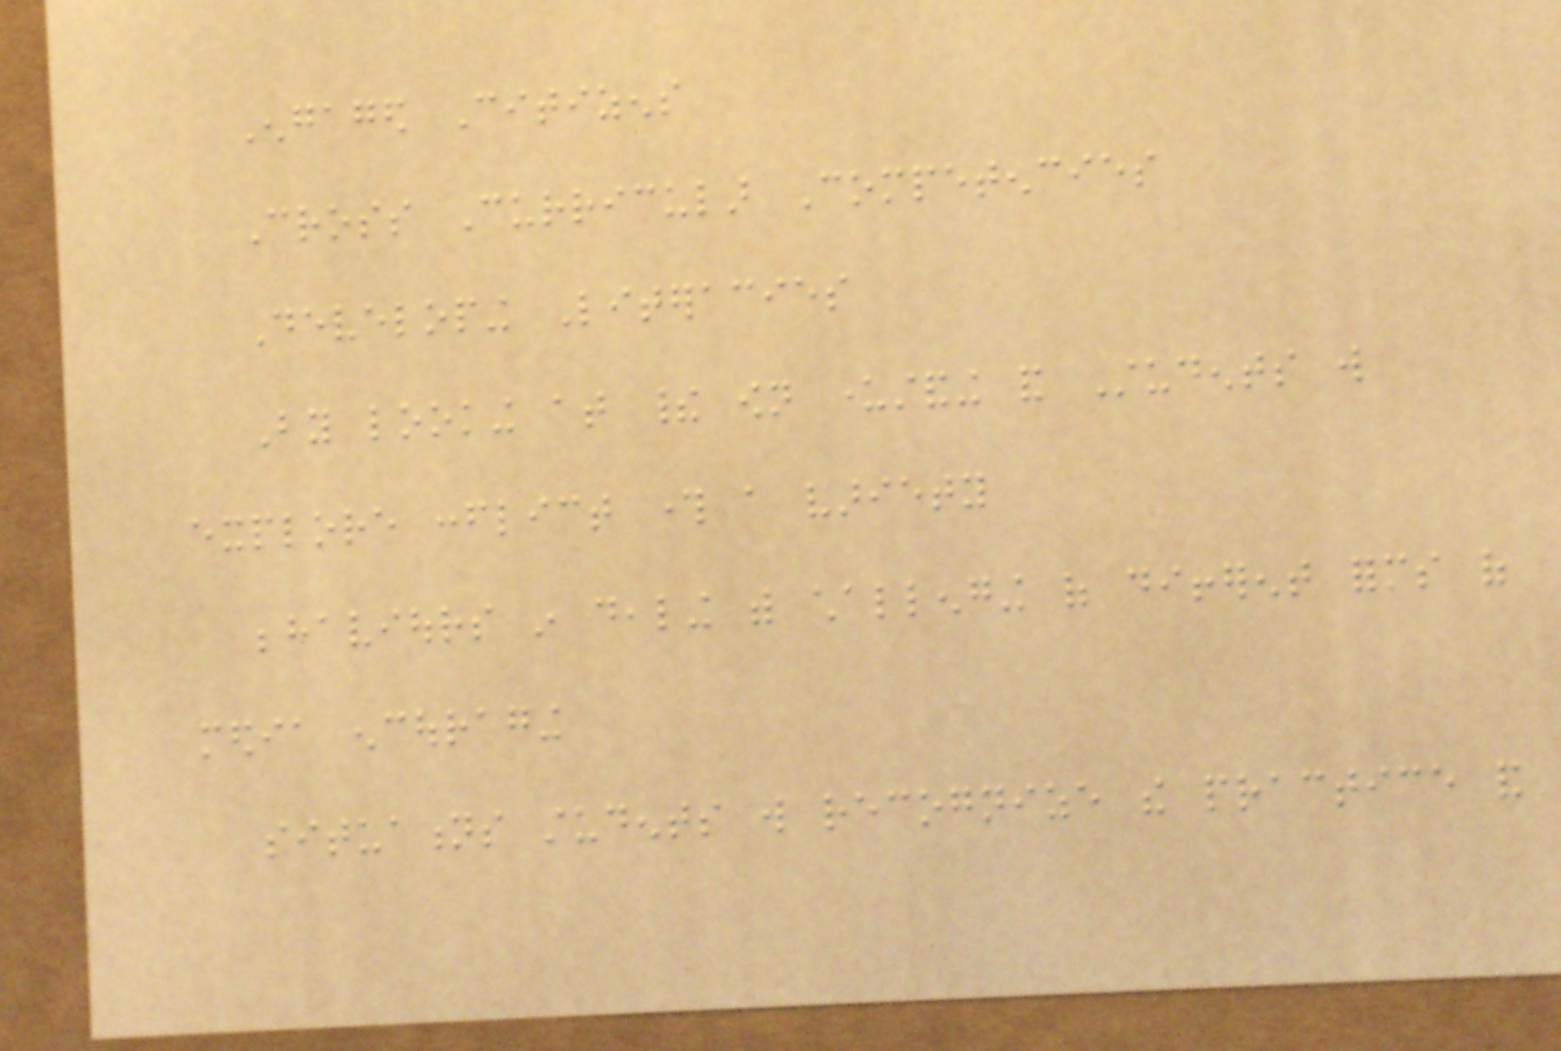Engaged Citizens
Cross Curricular Competencies
Developing Literacies
By looking at their own understanding and Students will
explore conflict through a variety
behaviours in dealing with challenging of different forms of
media encouraging
situations students will recognize the practice and
